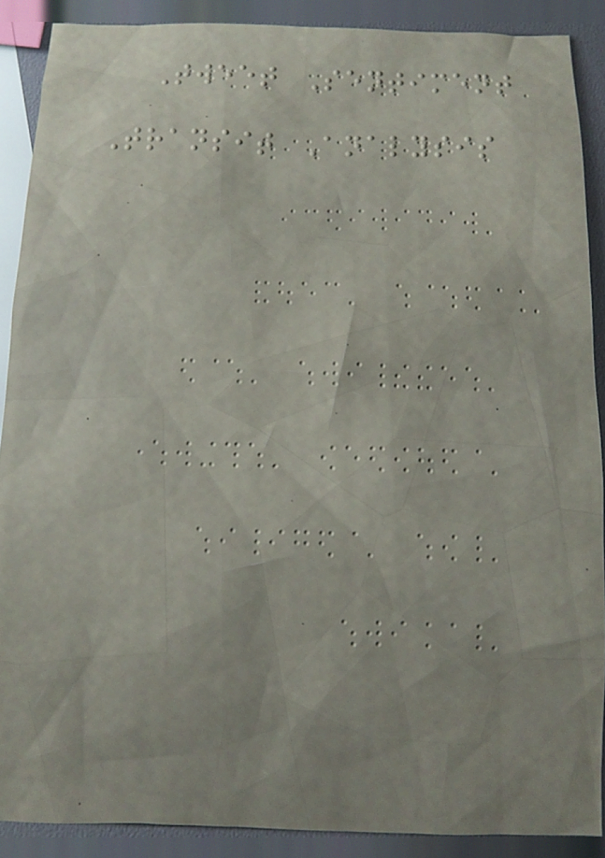Tweet Sentiment
Transit Analysis
